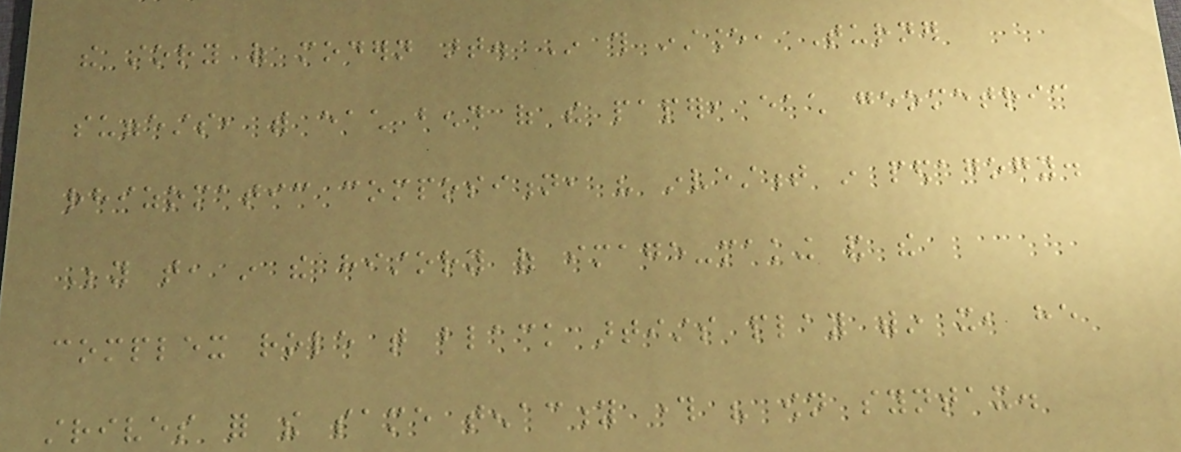the story of modern art. In this instance, Turner
suggests, with each bend of the paper, each geometric
rhizomatic composition, his investment in pedagogy.
Beyond that, in the history of image-making and the
complex role that black artists play within it, he
strives for the same tenacity through his own syntax.
